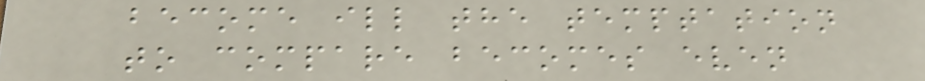become ill the temptation
to compare becomes even
